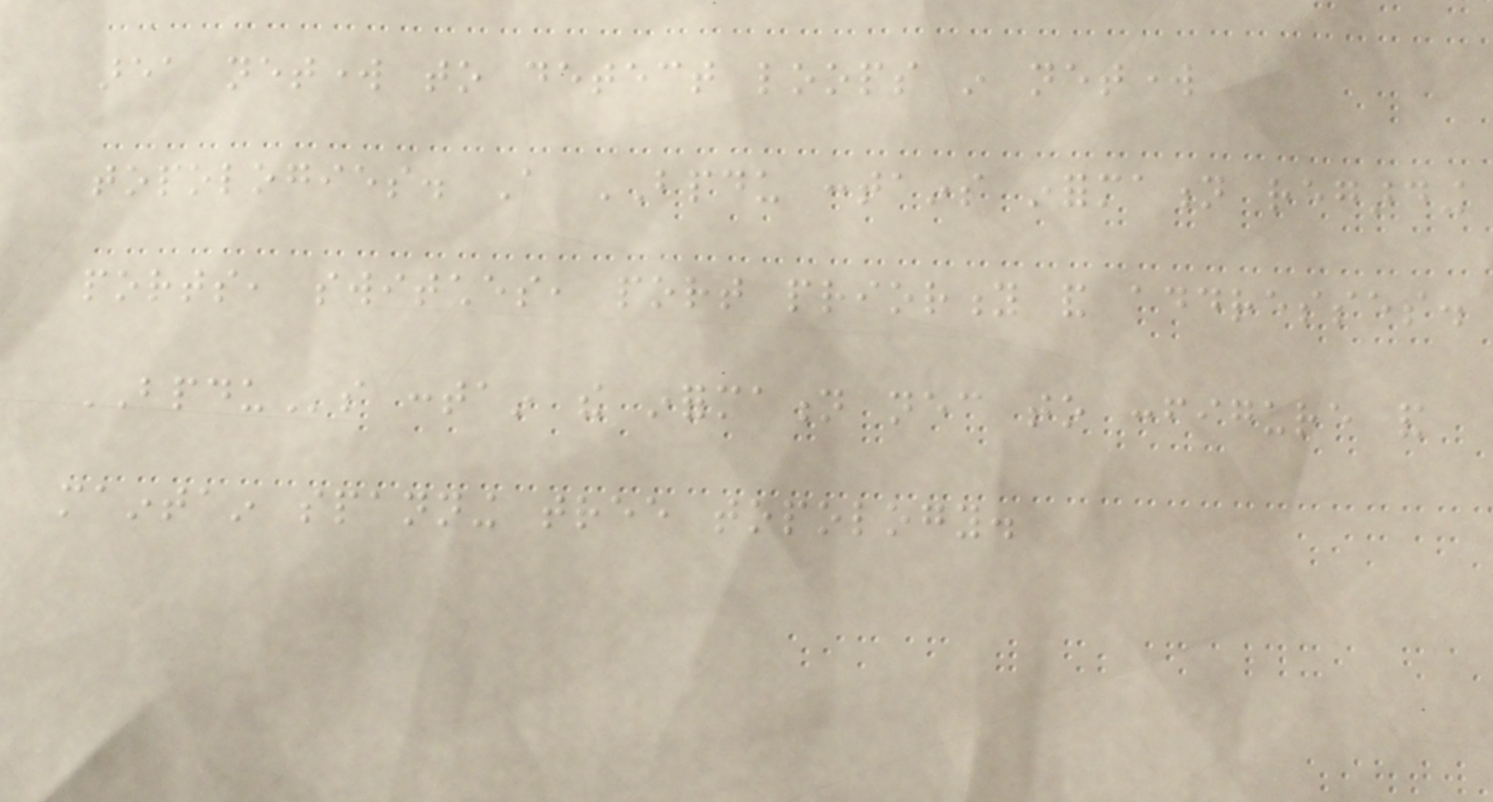area network to detect loops in network
topologies. A BPDU contains information regarding
ports, switches, port priority and addresses.
BPDUs contain the information necessary to configure and
maintain spanning tree topology.
